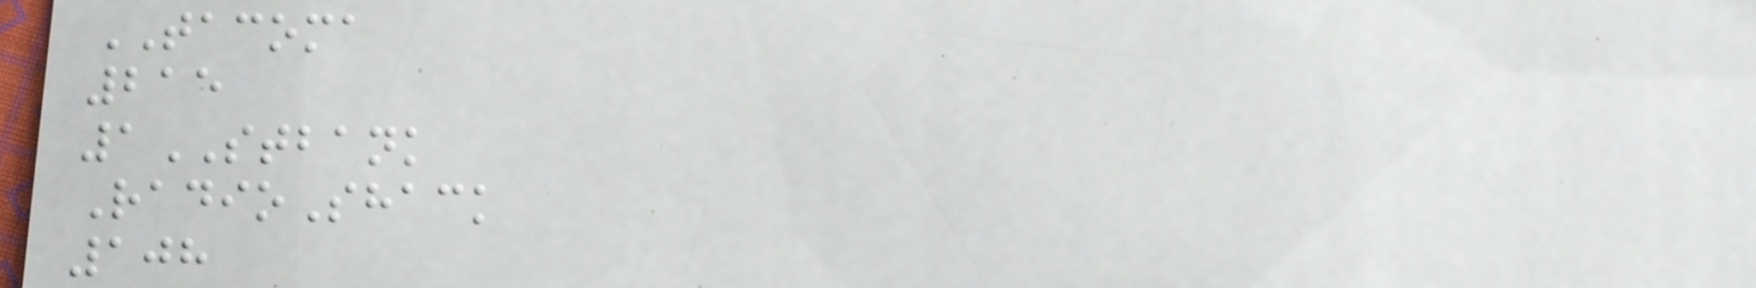TACOMA
215
1STBANK
RadioShack
108
